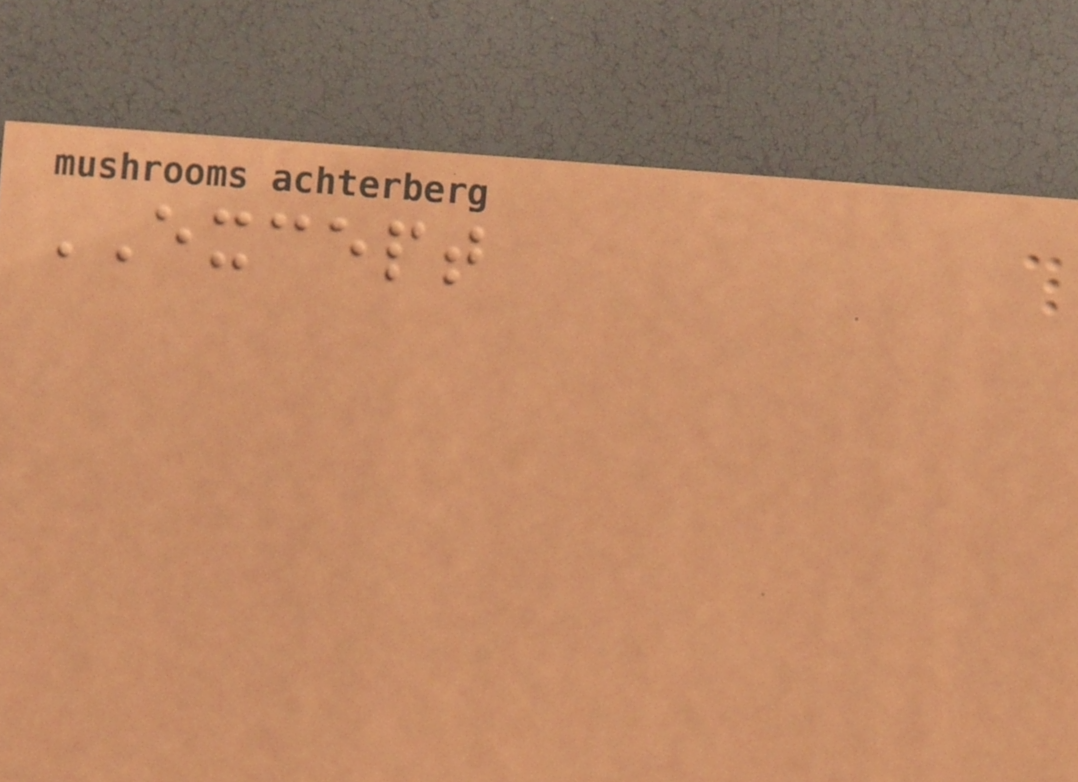EXCEPT
